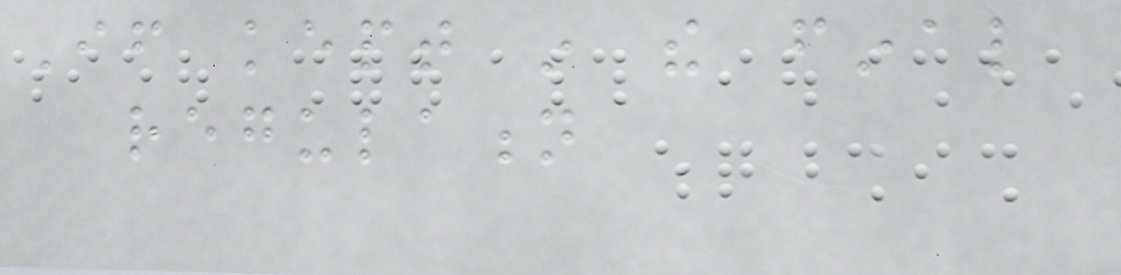If kept in the final
regulation
